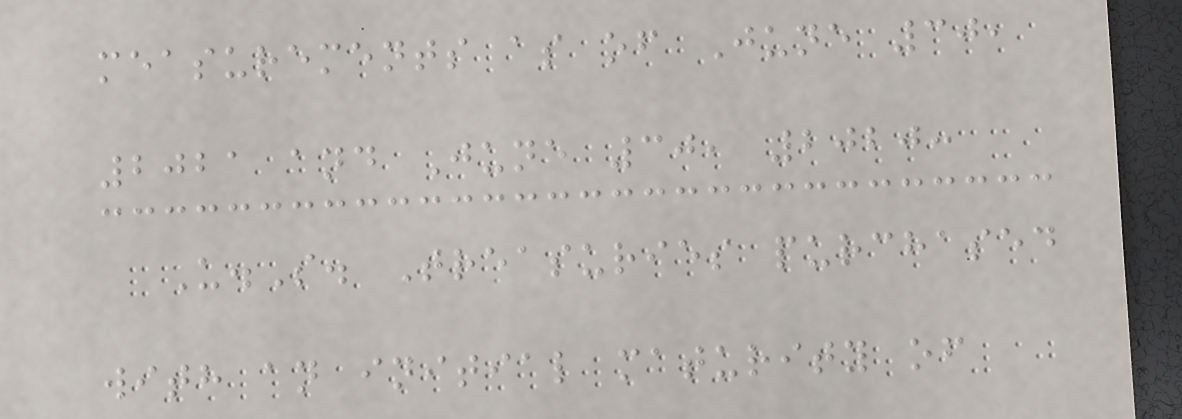measurements as of June 30,
2021 and June 30, 2020:
U.S. Treasuries purchased
with an initial maturity of
